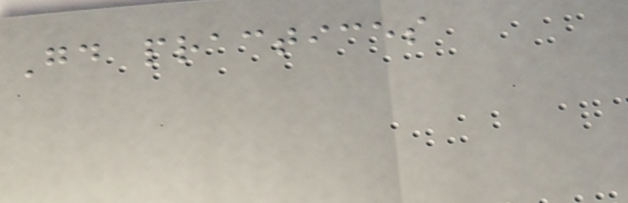Good practices
